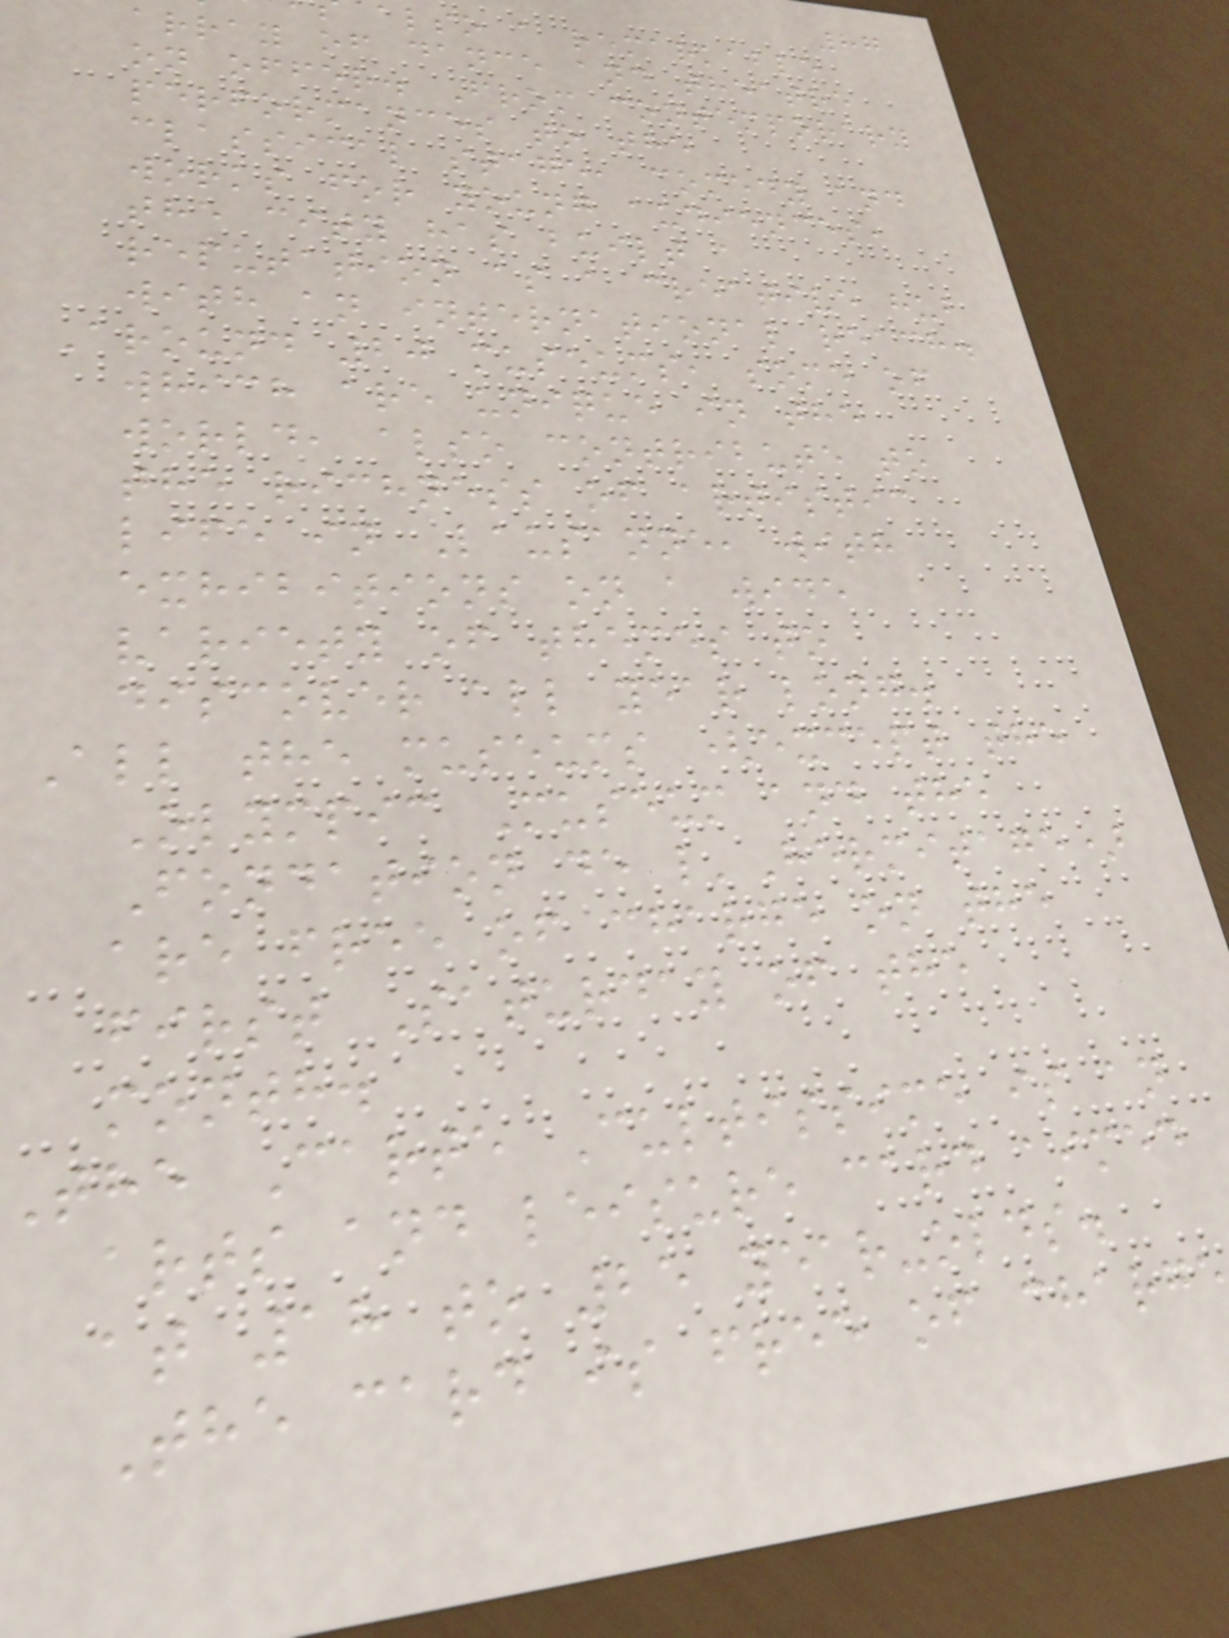87
also a remarkable
array of dance and theatre
on offer. From contemporary
performances to the
classical stage, comedy and
works for young audiences,
the city has built a
reputation as a creative hub
with an international reach.
Around 20 museums, some of
which are unique in the
world, also contribute to
the richness of artistic
life in Lausanne, with
exhibitions on a wide
variety of themes to
discover all year long.
All the museums (except the
Olympic Museum and the
Fondation de l'Hermitage)
are free of charge on the
first Saturday of the
month.
The Carte Cultissime is an
arts and leisure card aimed
at 18 to 25 year-olds.
The card is free of charg
